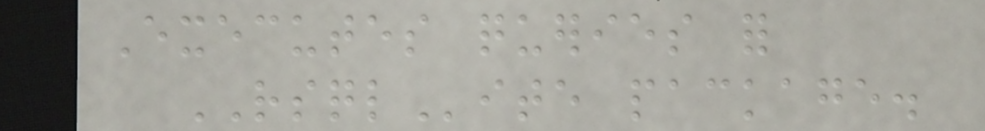Executes queries for
RSQLite package.
